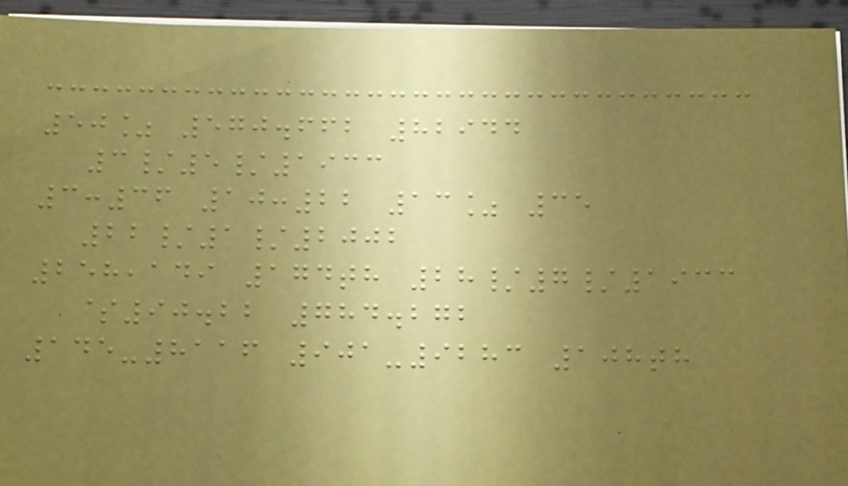50% 570.662 82944
3/5/1933
3:36 10:22 13% 35
22/1/2002
258,149 174th 28/7/1933
$90.22 784.272
145-8116 901-9283 108th
